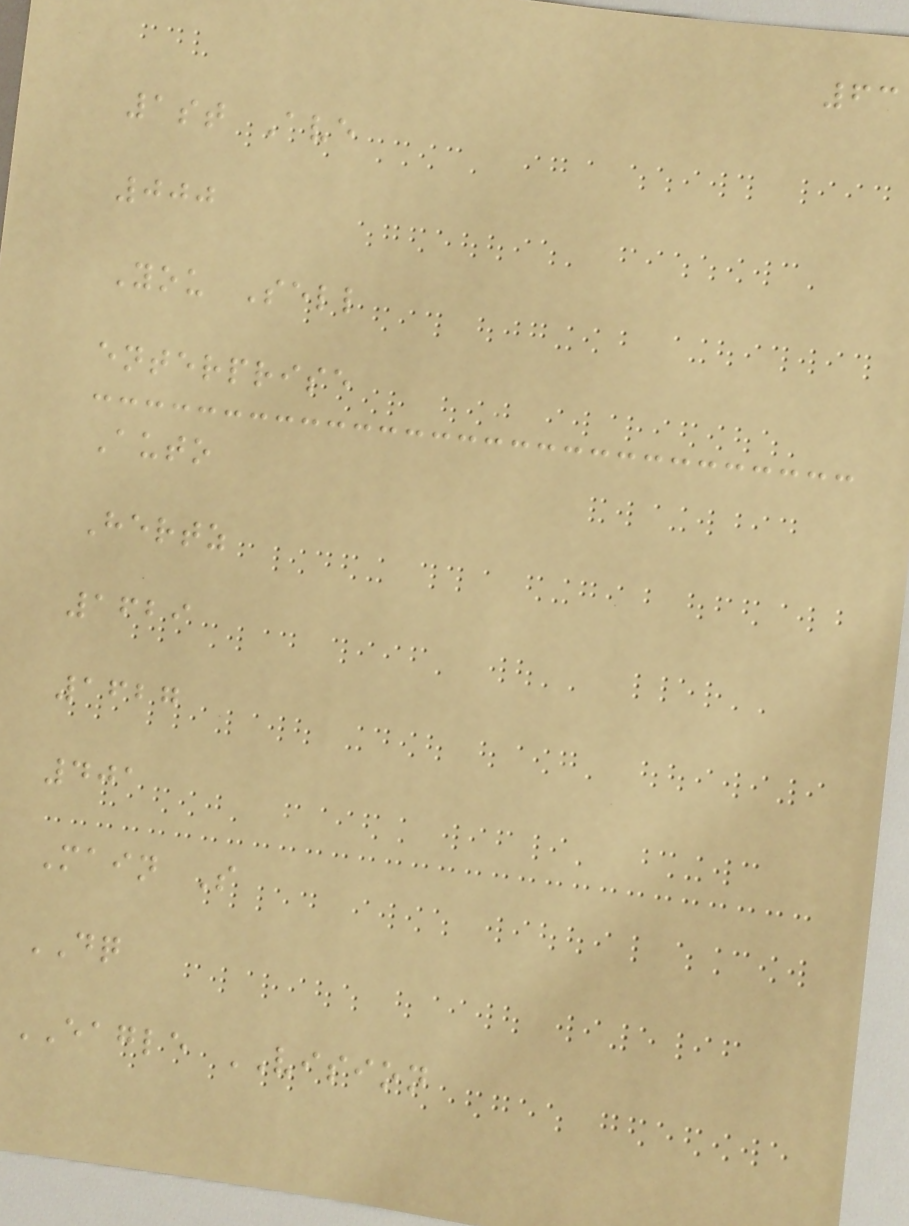63
1st Ave
000
You Sell
enterprise
Auto
Hertz
1629
1627
401
Main S
DQ
EAGLE VISION
